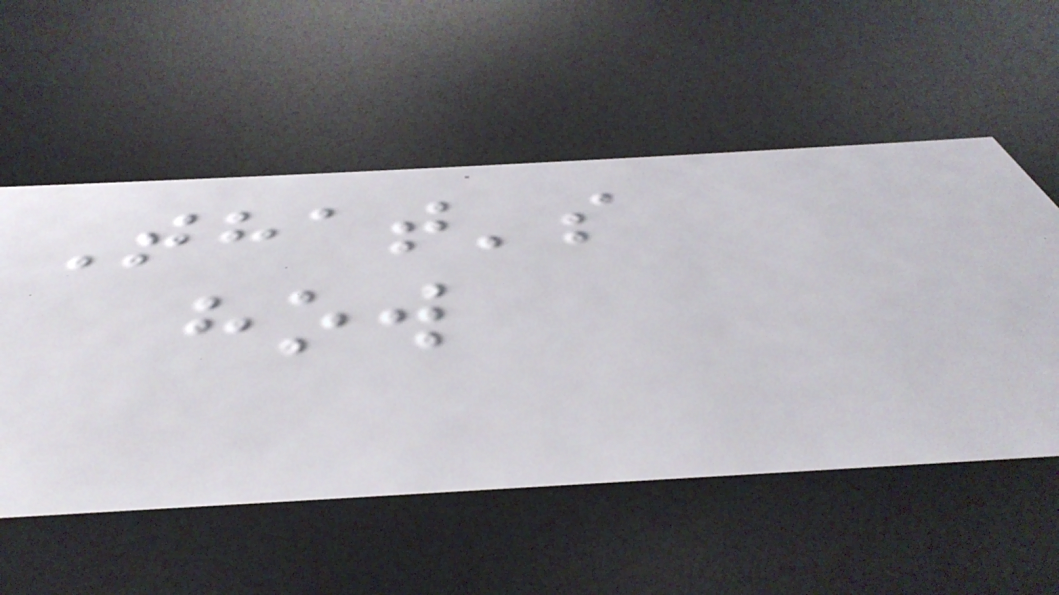That's
how
